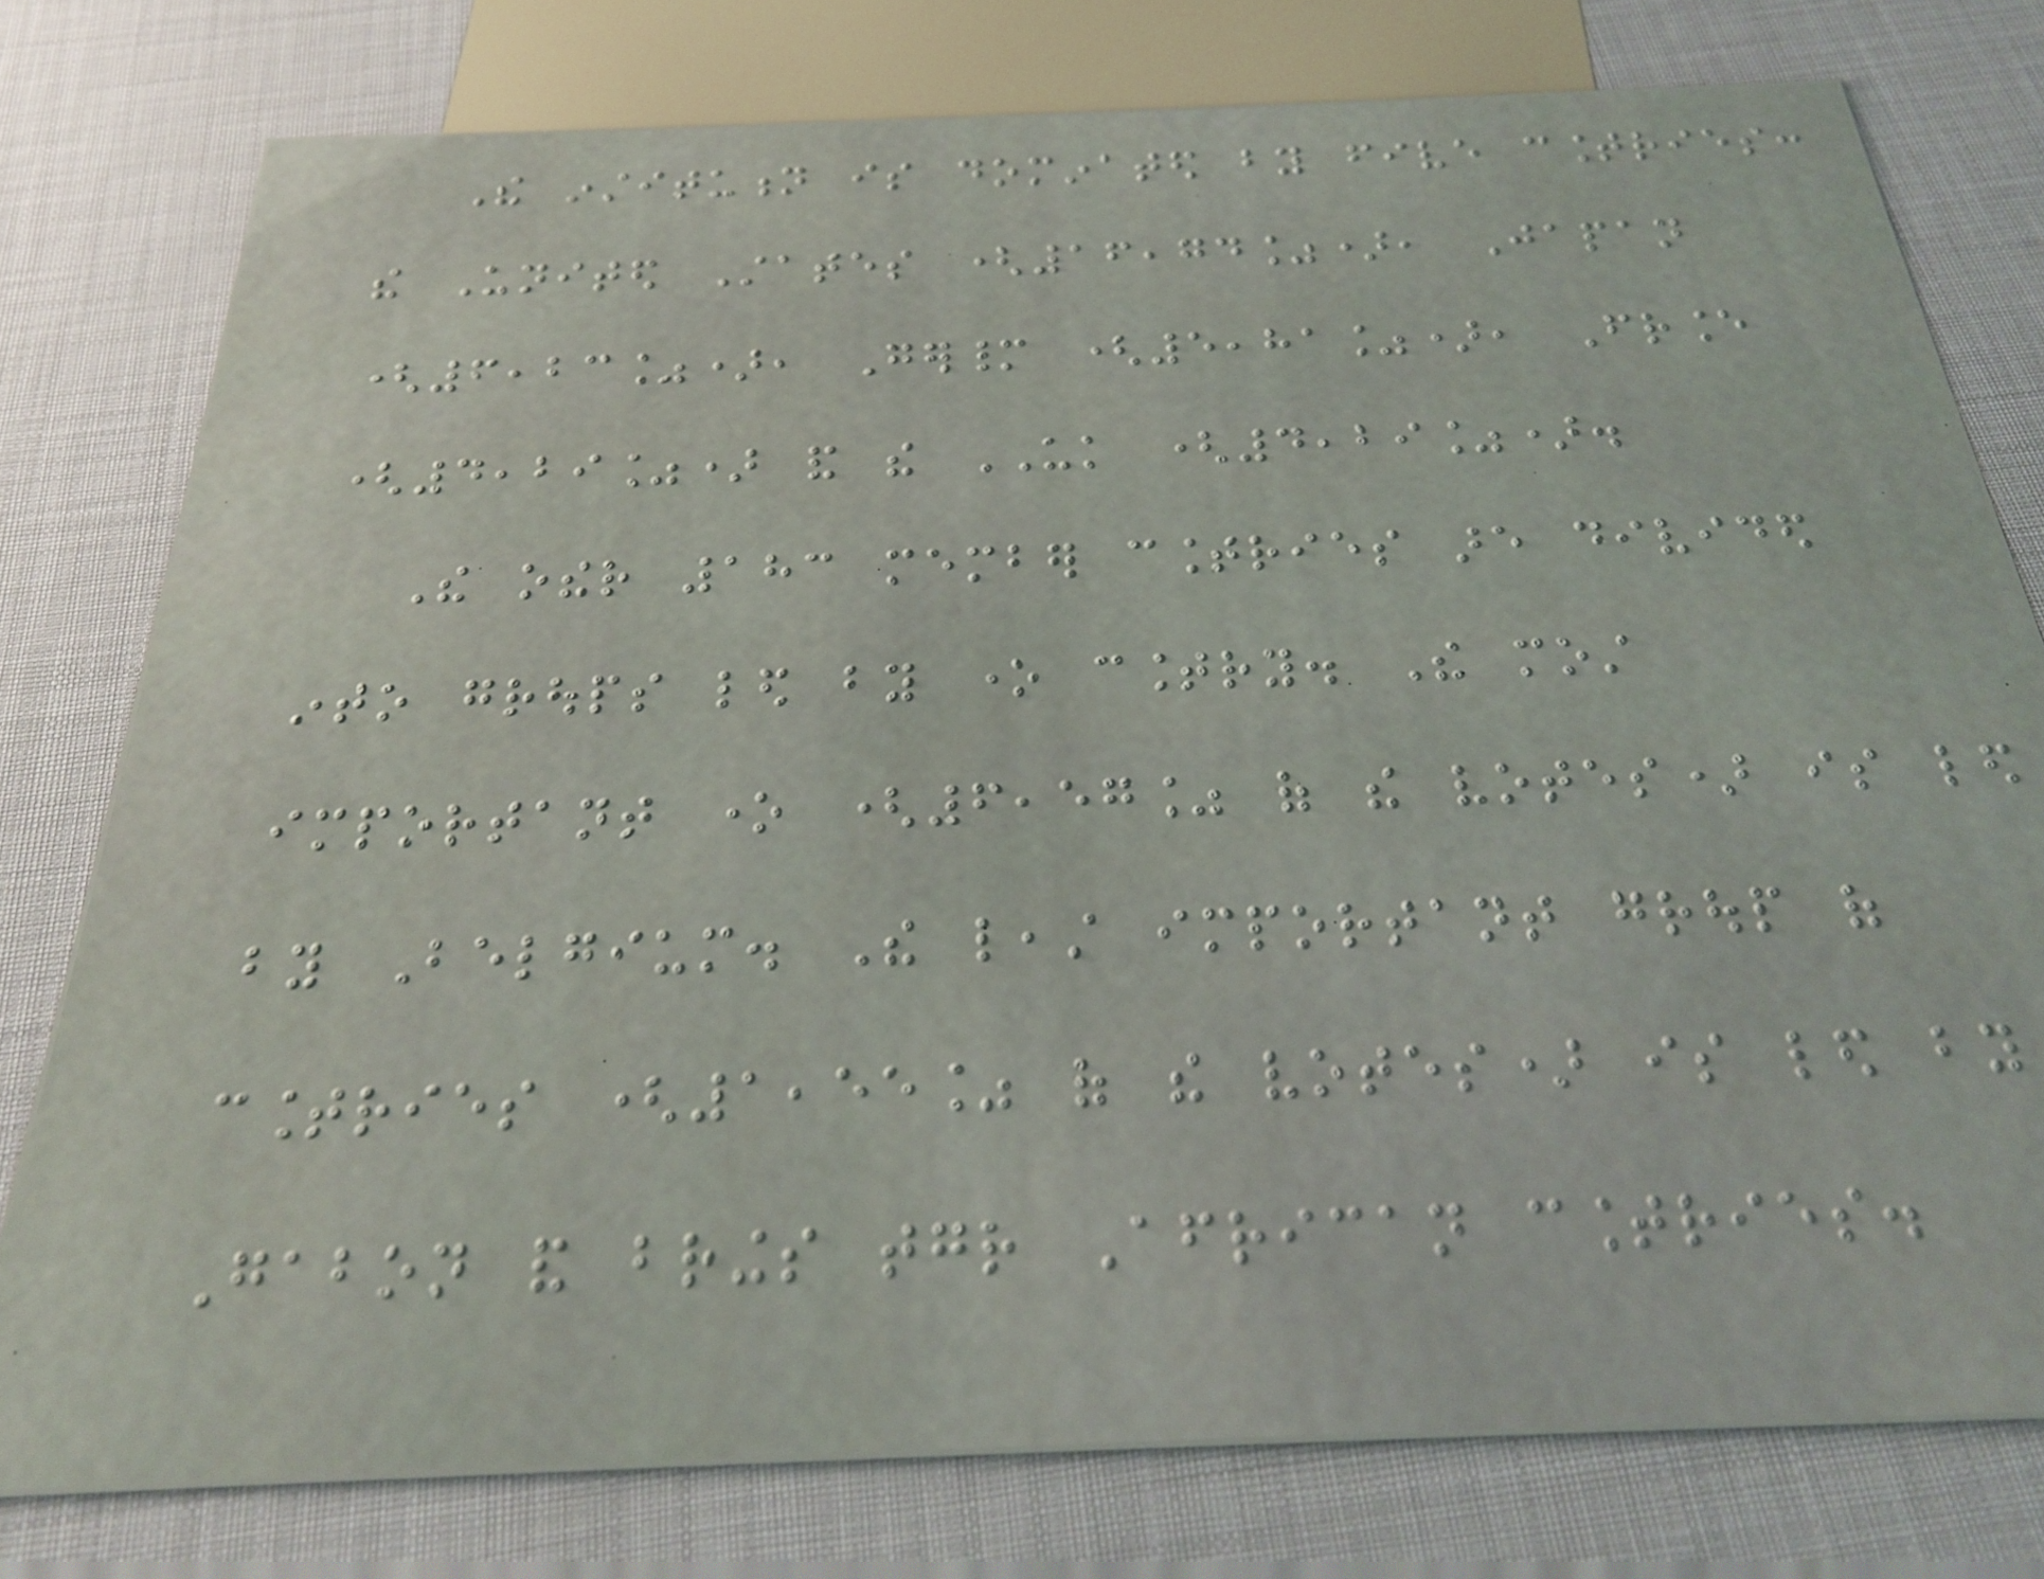The institution is dominated by five countries:
the United States (16,74%), Japan
(6,23%), Germany (5,81%), France
(4,29%) and the UK (4,29%).
The other 183 member countries are divided
into groups led by one country. The most
important one (6,57% of the votes) is led
by Belgium. The least important group of
countries (1,55% of the votes) is led by
Gabon and brings together African countries.
